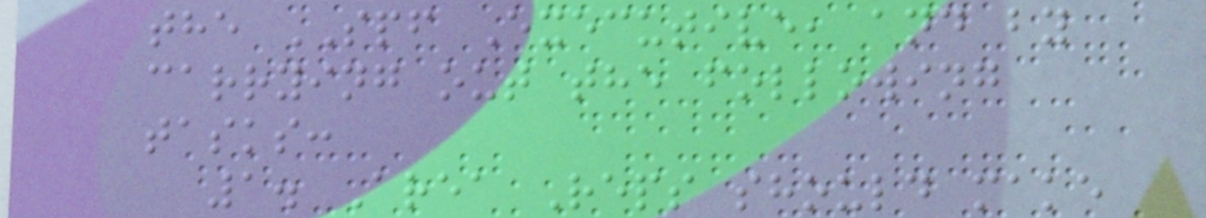the SPF Executive, and by
carrying out the following
tasks:
1. Area Reps should make
